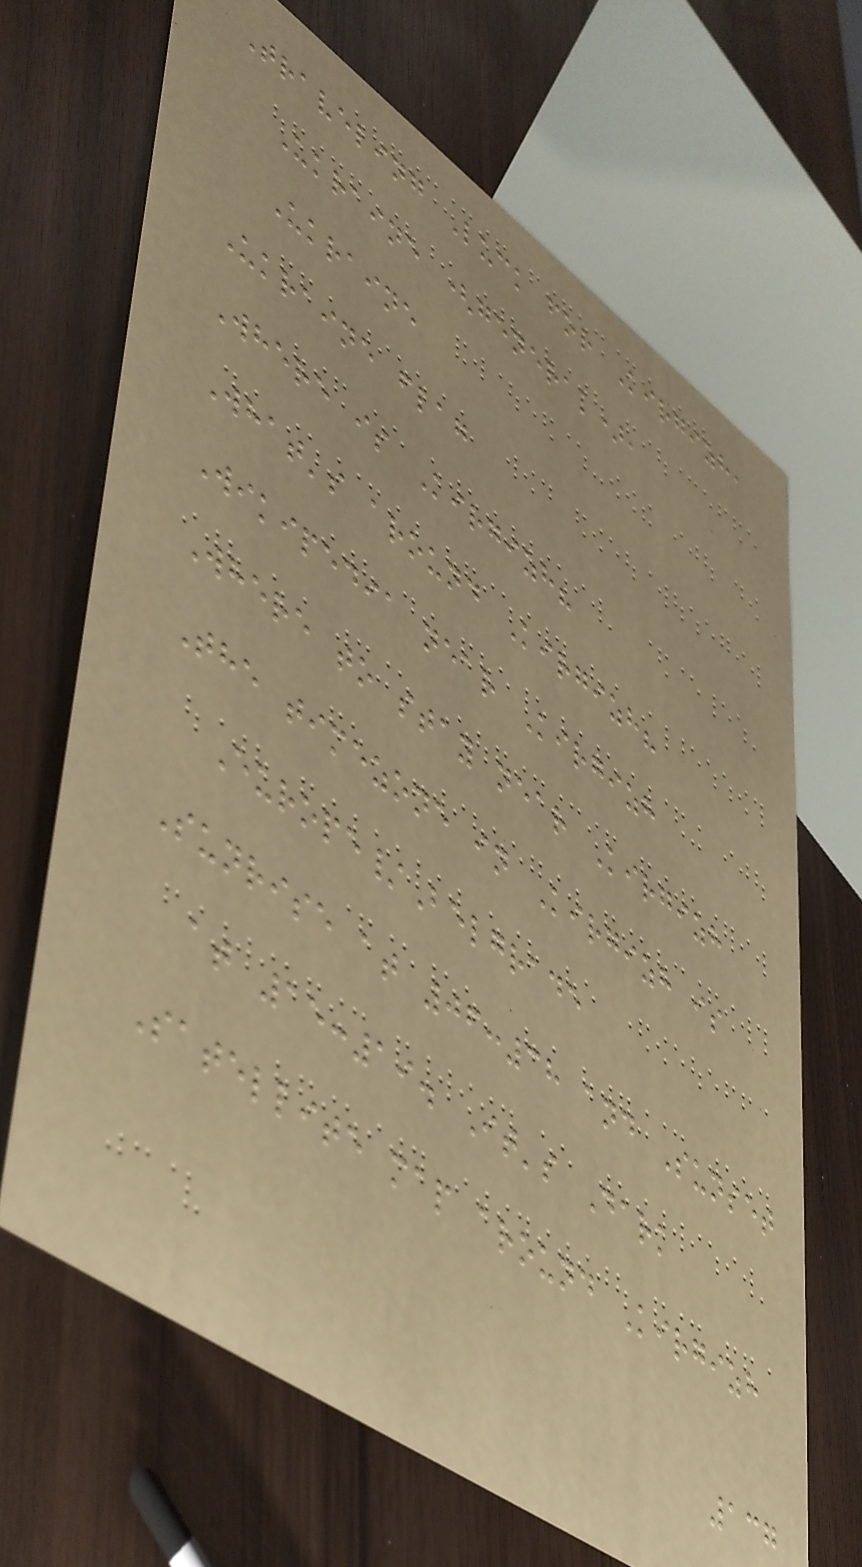Traveling Luck for Kirgizh,
Ukraine (general),
Ukraine
Ukraine flag
Where is Kirgizh?
What's around Kirgizh?
Wikipedia near Kirgizh
Where to stay near Kirgizh
The timezone in Kirgizh is
Europe/Belgrade
Sunrise at 06:38 and Sunset
at 15:19. It's Dark
Satellite map around Kirgizh
137
